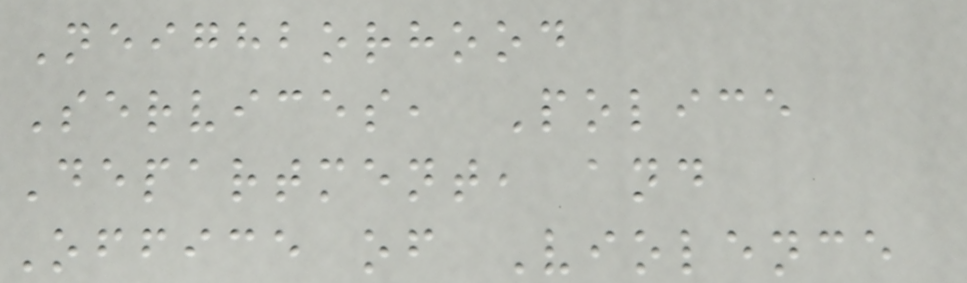Neighborhood
Services, Police
Department, and
Office of Violence
